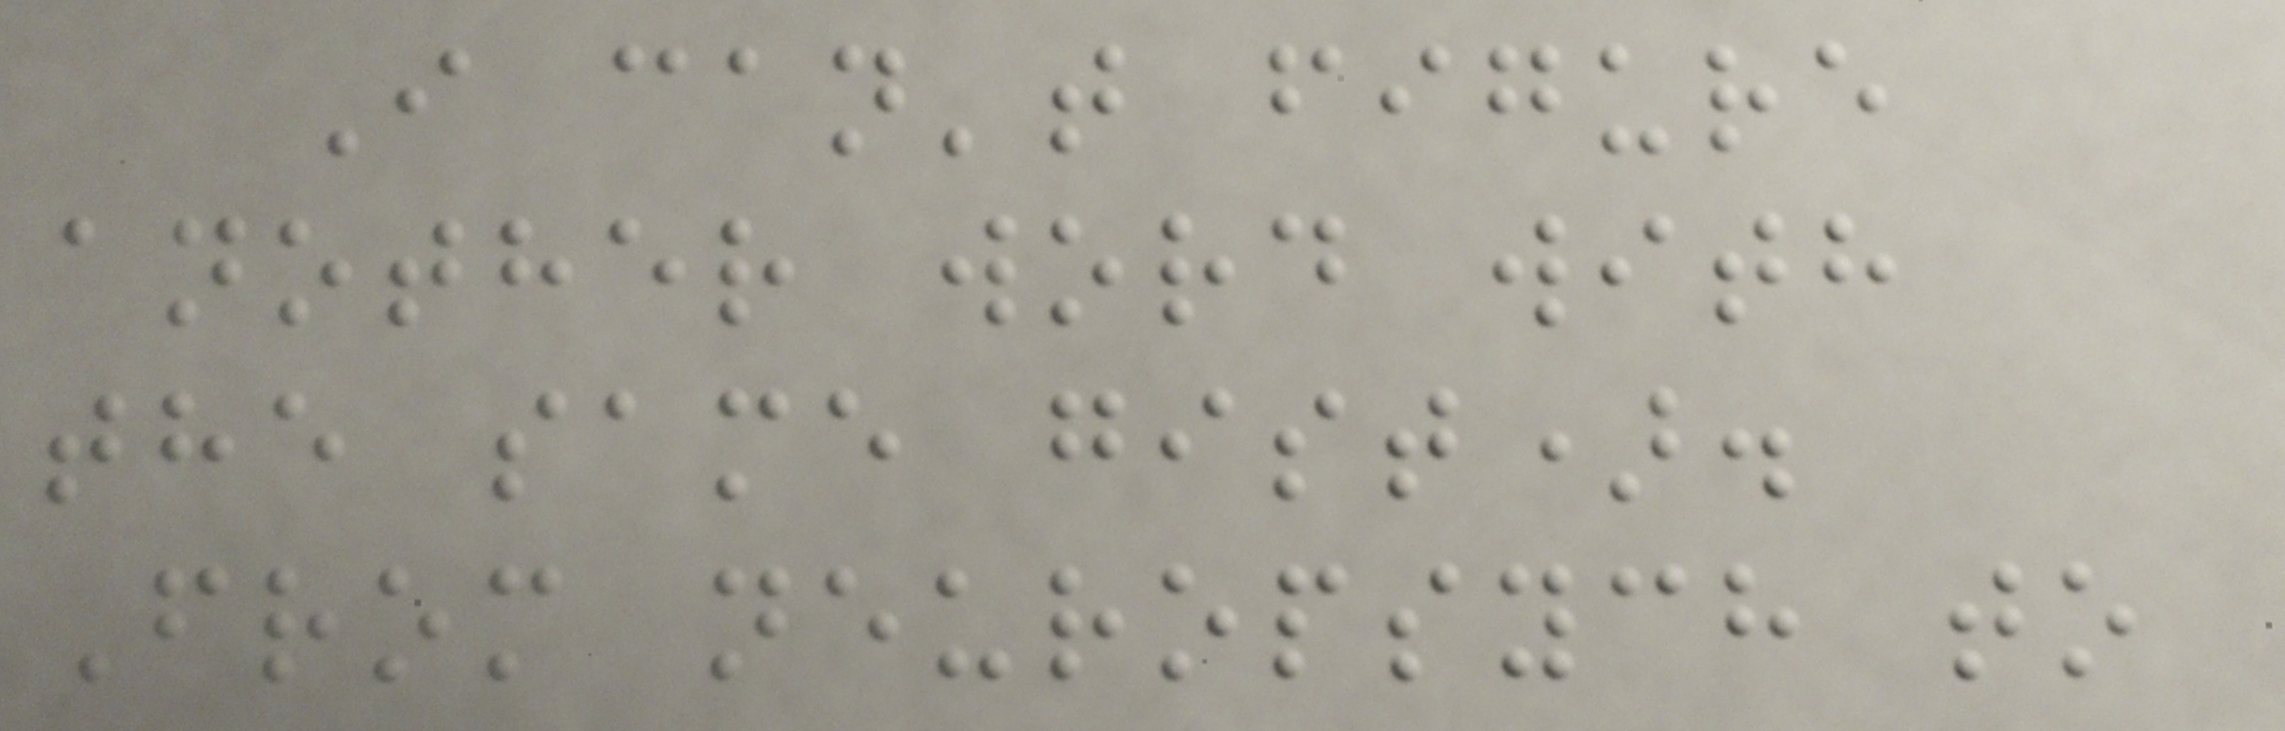I can't figure
another word with
the same gist).
From neuropsych to
